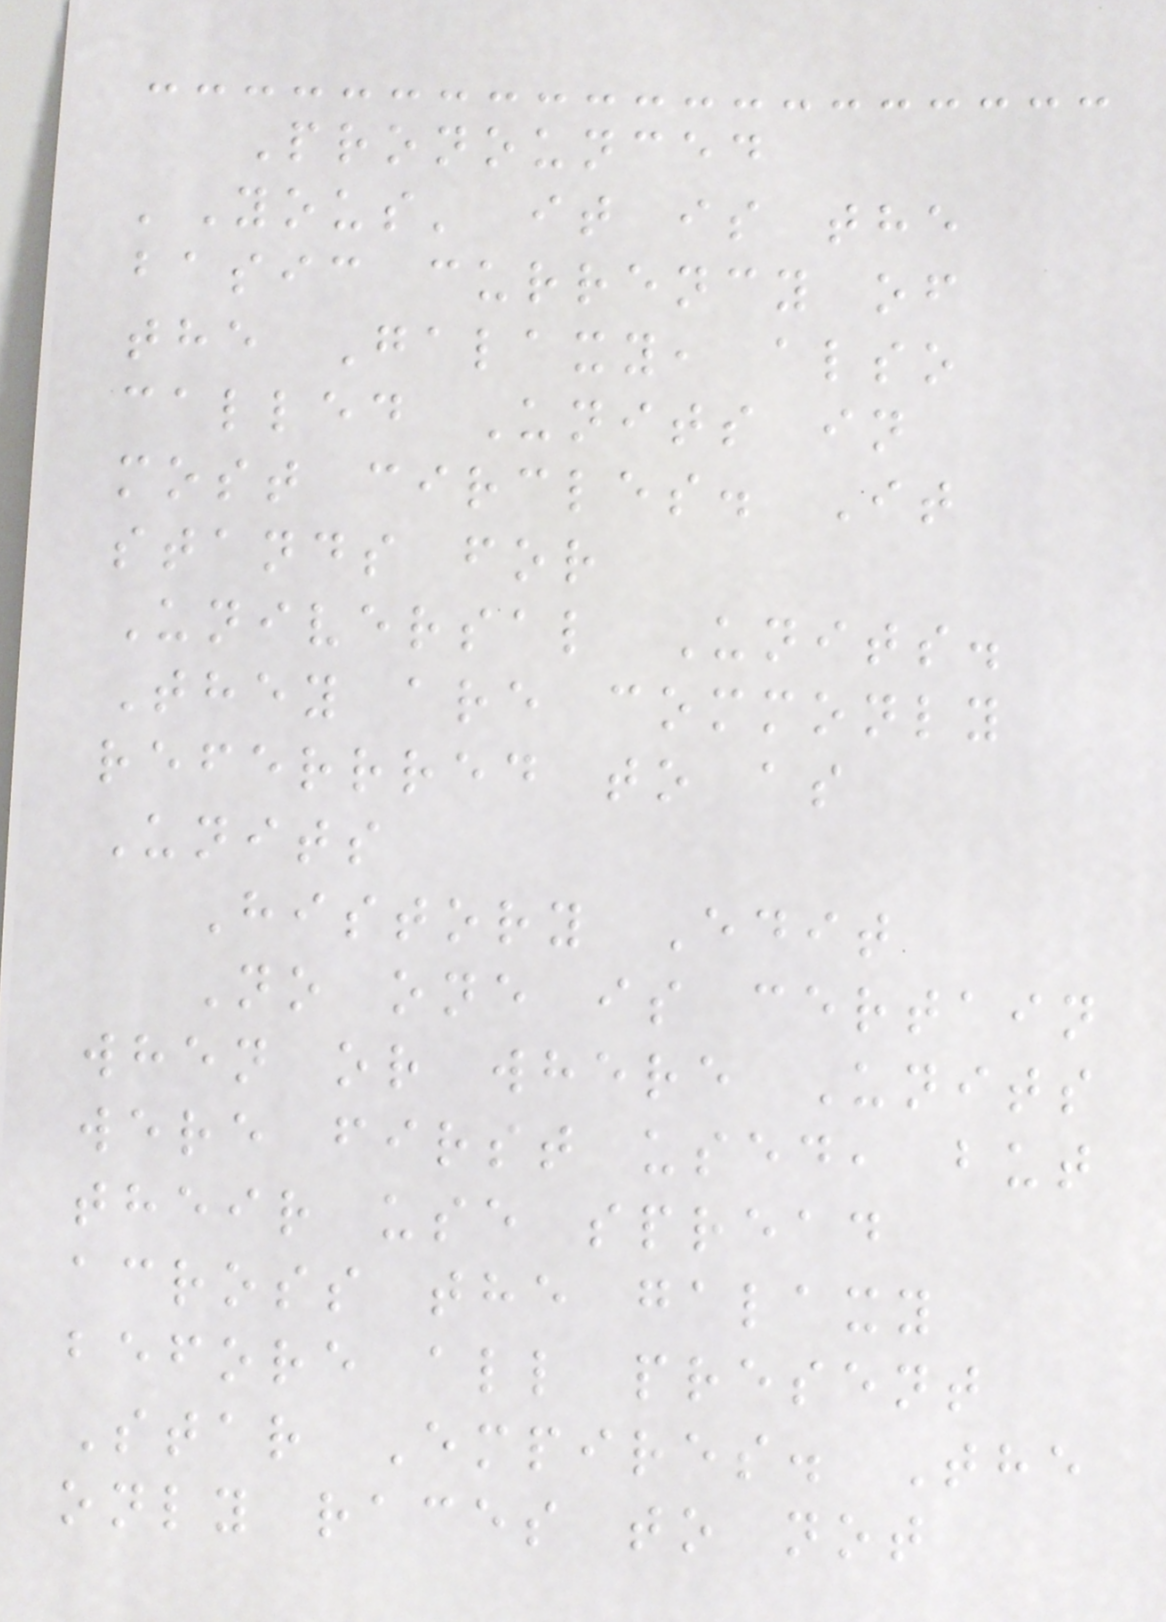Pronounced
'Yous' it is the
basic currency of
the Galaxy, also
called Units in
most circles. It
stands for
Universal Units.
They are commonly
referrred to as
Units
History Edit
No one is certain
when or where Units
were first used, but
their use spread
across the galaxy
before all present
Star Empires. The
only races to not
